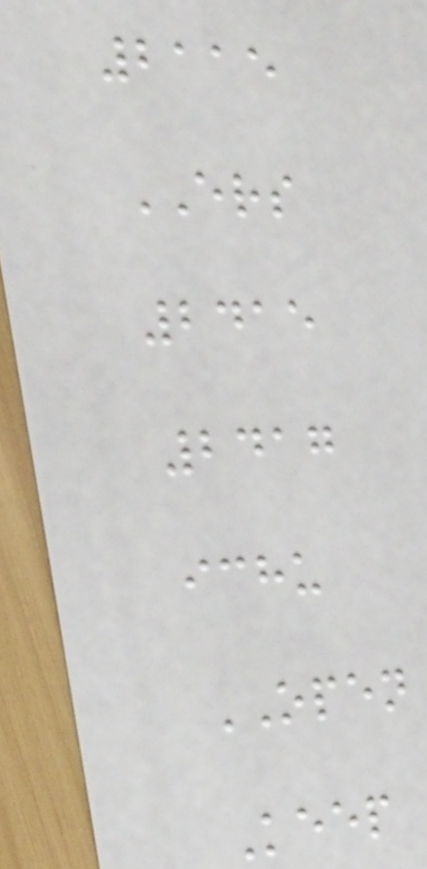2115
ERS
2415
2417
ichu
OPEN
Keep
